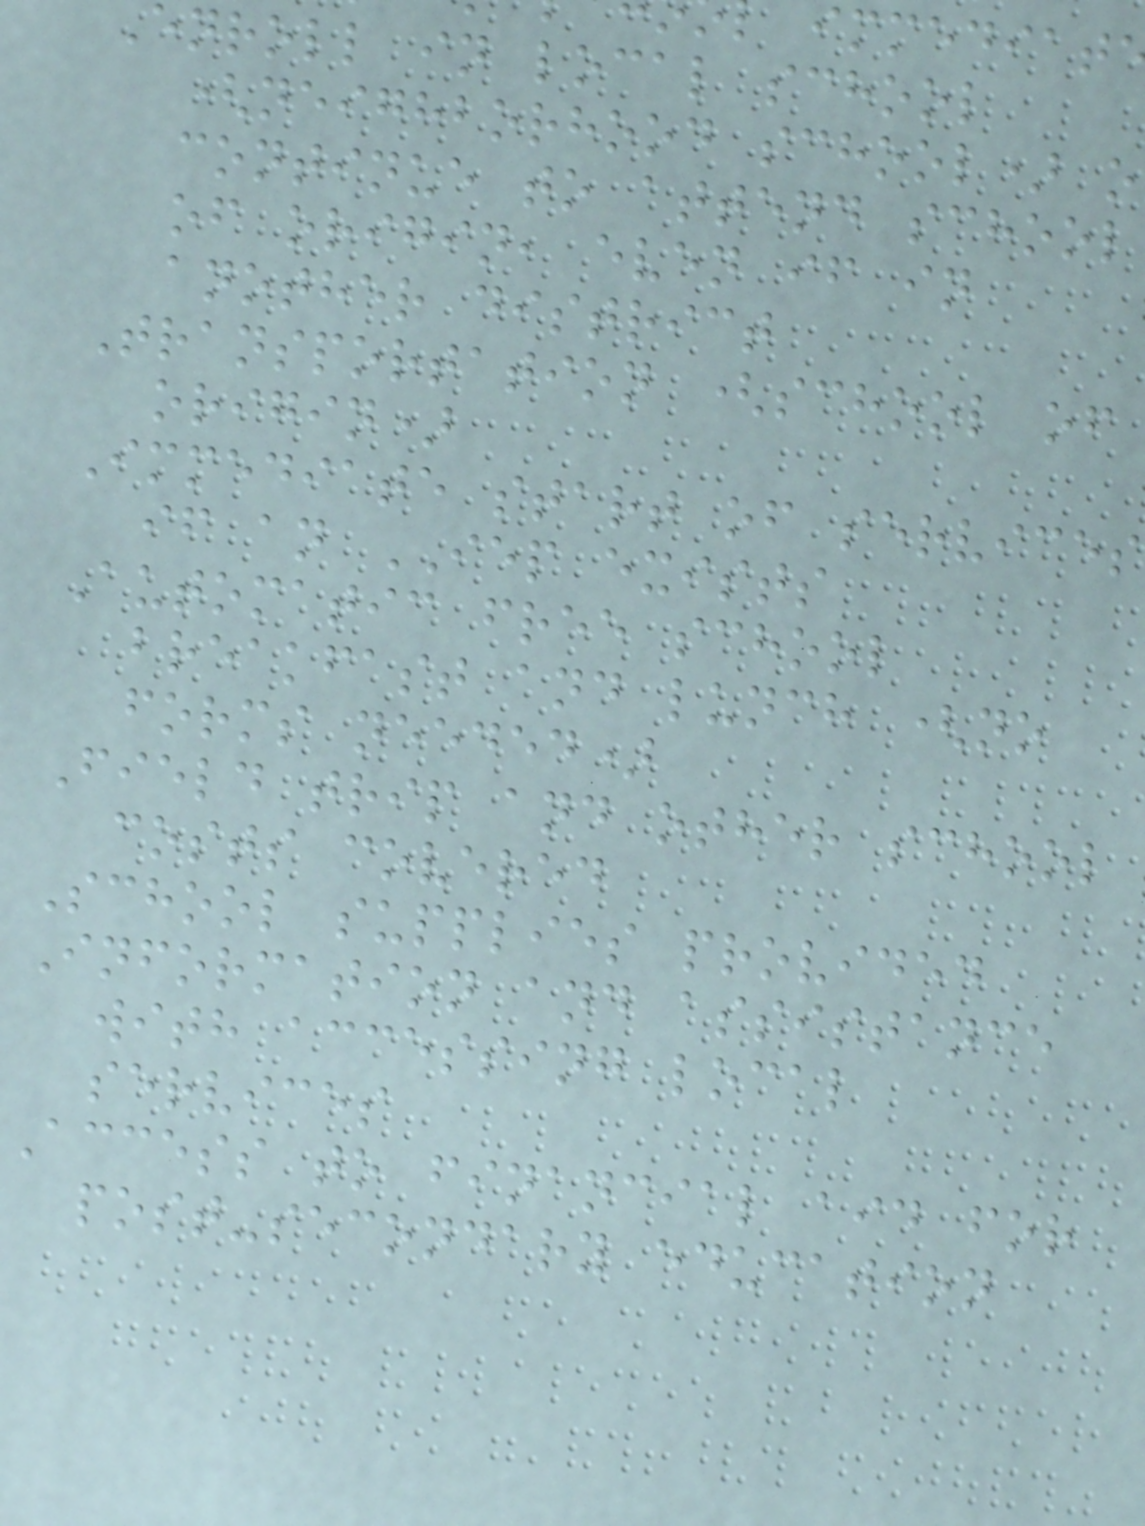immediat
enroll in local school
(neighborhood school) o
continue to attend school
of origin, even if in
another district
Transportation (school of
origin)
Immediate start of services
if an IEP exists
Automatic free school
breakfast and lunch (no
forms needed)
Field trip and other school
costs covered
School supplies provided
Information and assistance
with accessing local
services
Access to financial aid for
post-secondary education
